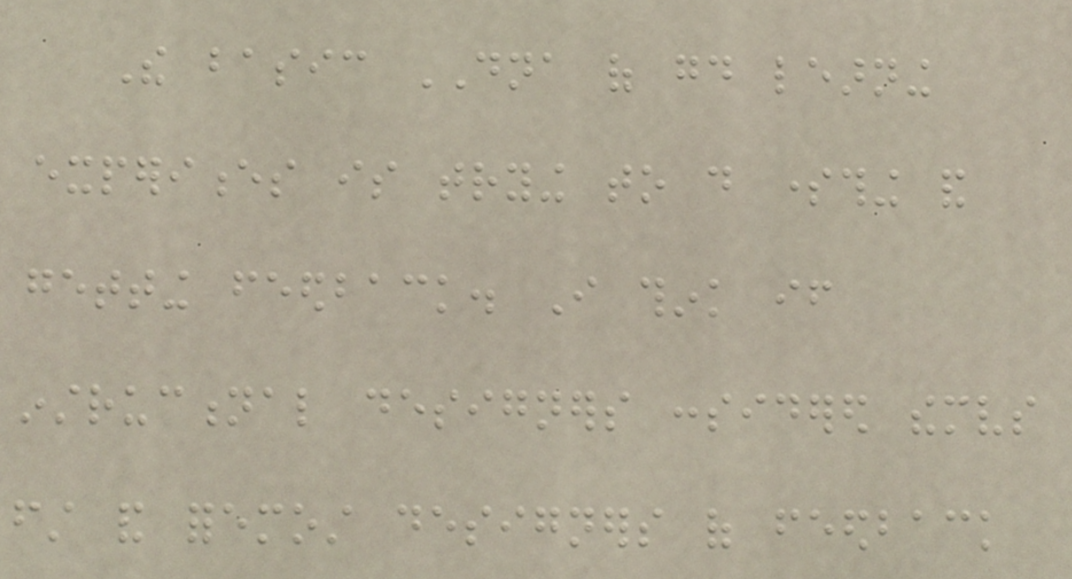The basic DNA of good learning
experiences is trying to do something and
getting feedback. I think if
instructional designers considered themselves
first and foremost designers of feedback
